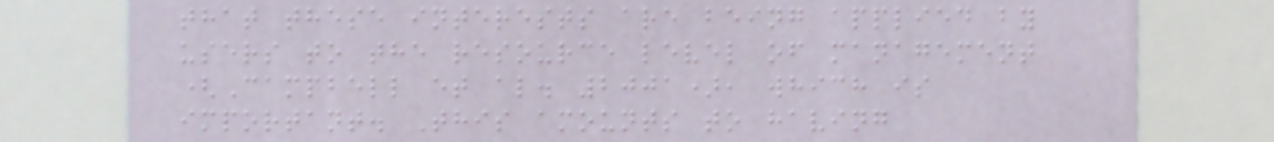that these interests are being applied by
users to the resource level of management
(Campbell et al. 2001), which is
important. This amounts to having
